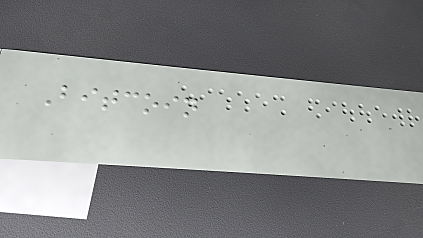Bitcoin
